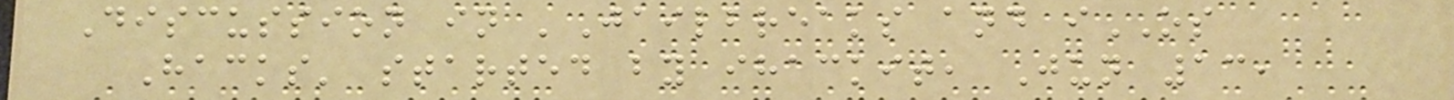Discussion in 'Jailbreaks and iOS
Hacks' started by ihackit, Jun 13,
